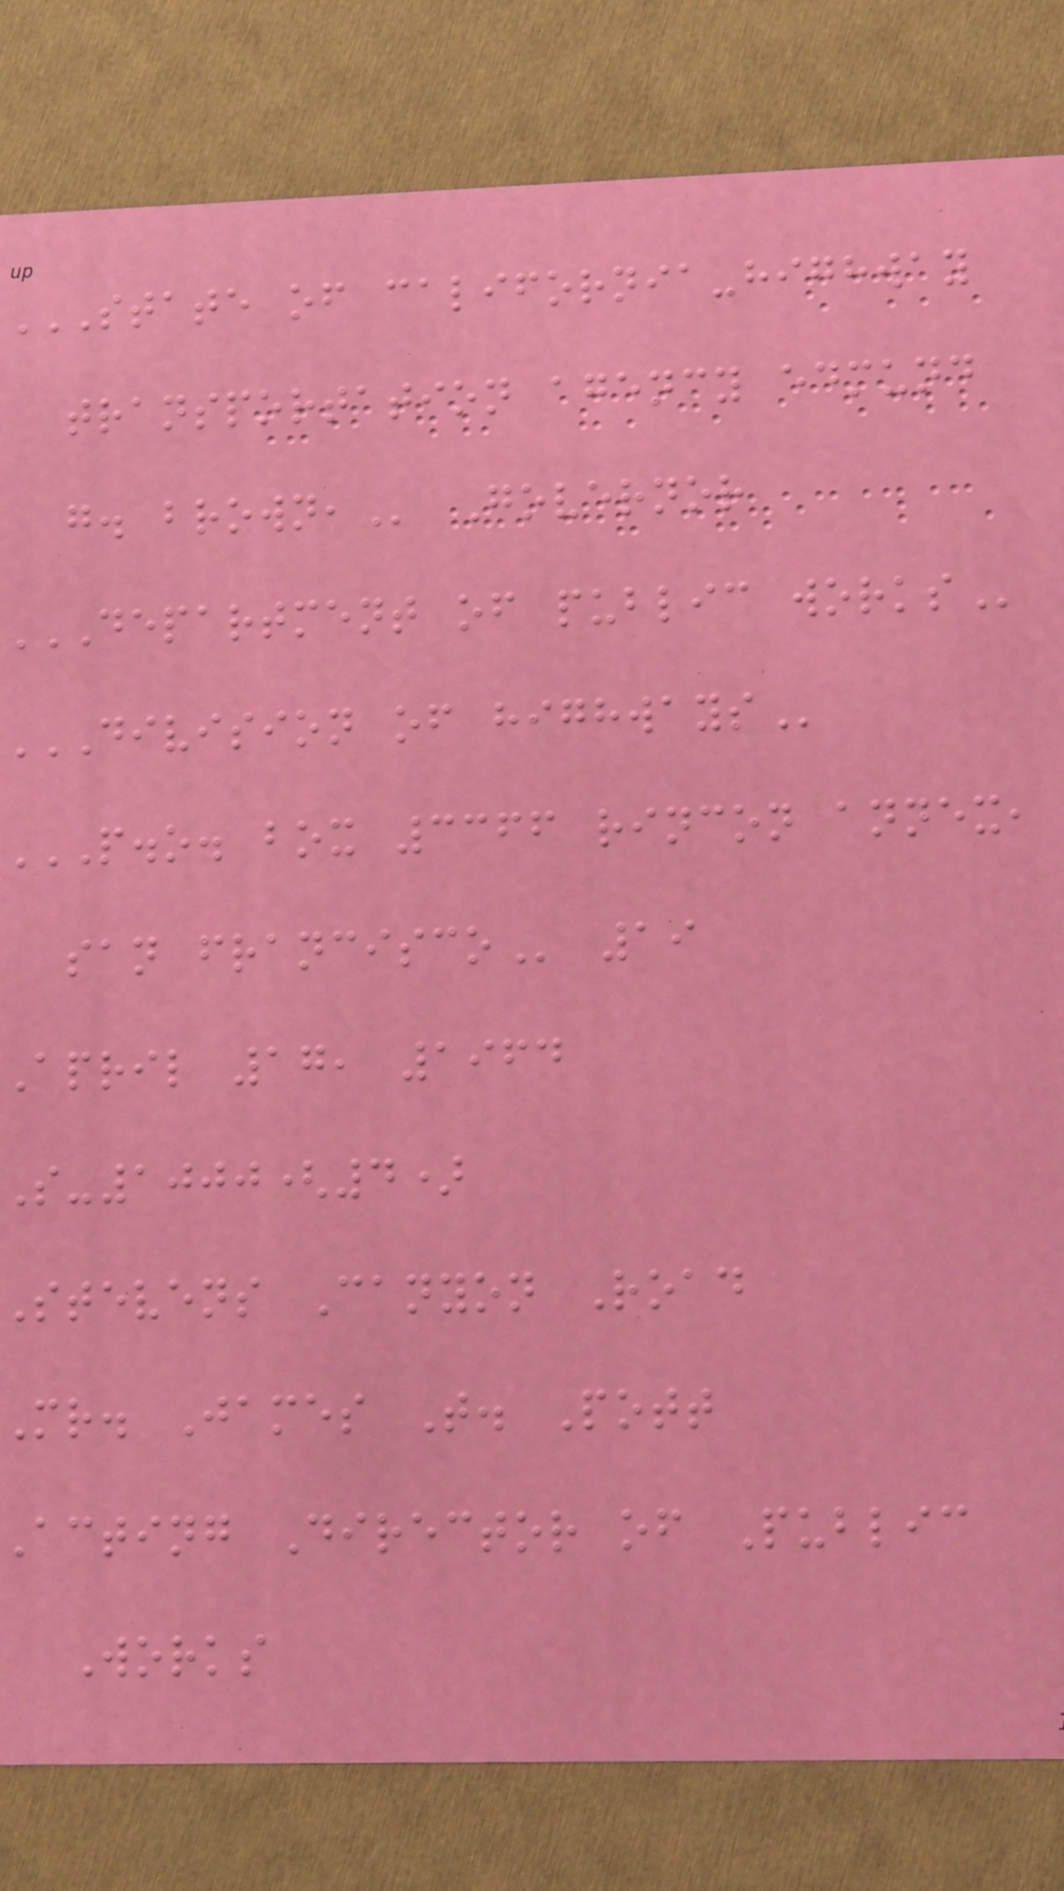STATE OF CALIFORNIA-HIGHWAY
transportation agency edmund
DEPARTMENT OF PUBLIC WORKS
DIVISION OF HIGHWAYS
P.O. BOX 3366 RINCON ANNEX,
April 17, 1964
s-1000(4)
stevens Canyon Road
mr. James T. Pott
acting Director of Public
Works
